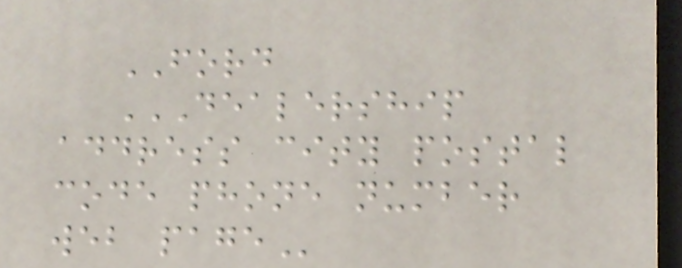FORD
DEALERSHIP
ADDRESS CITY POSTAL
CODE PHONE NUMBER
WEB PAGE
